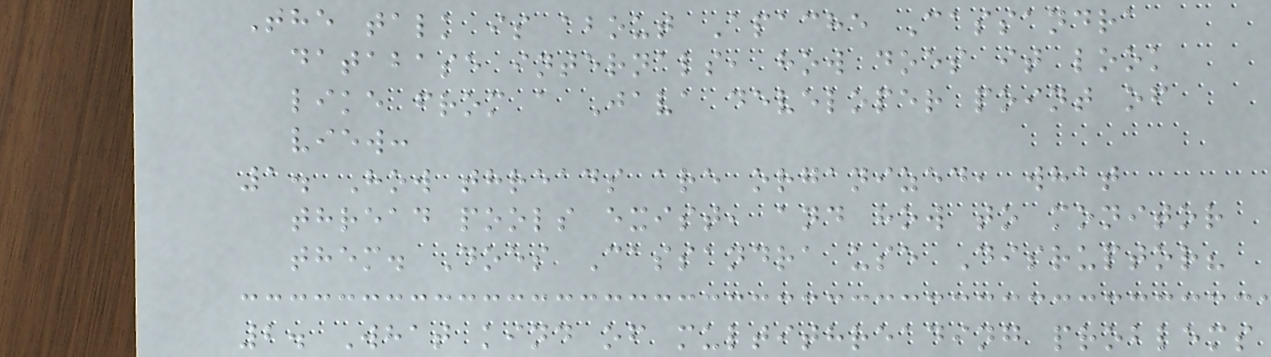The talk is about Apache Cassandra
database internals, how does it look
like from a Java developer point of
view:
1. How threads are organized, what
thread pools exist, and how to monitor
them. Does Cassandra use Disruptor?
2. What kind of multithreading problems
